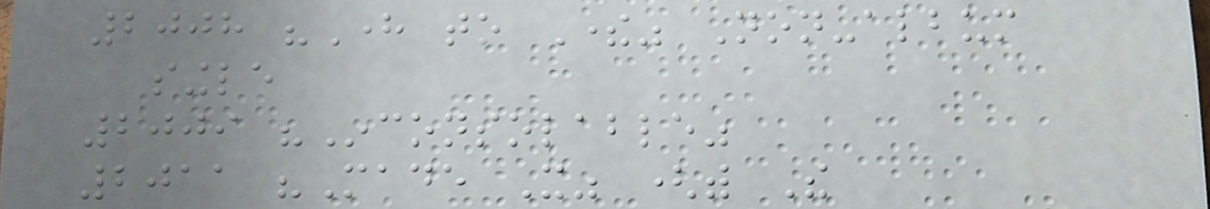2008 "Here to There" Non-album
single
2009 "Inconsolable"
2011 "Made It" (with The
